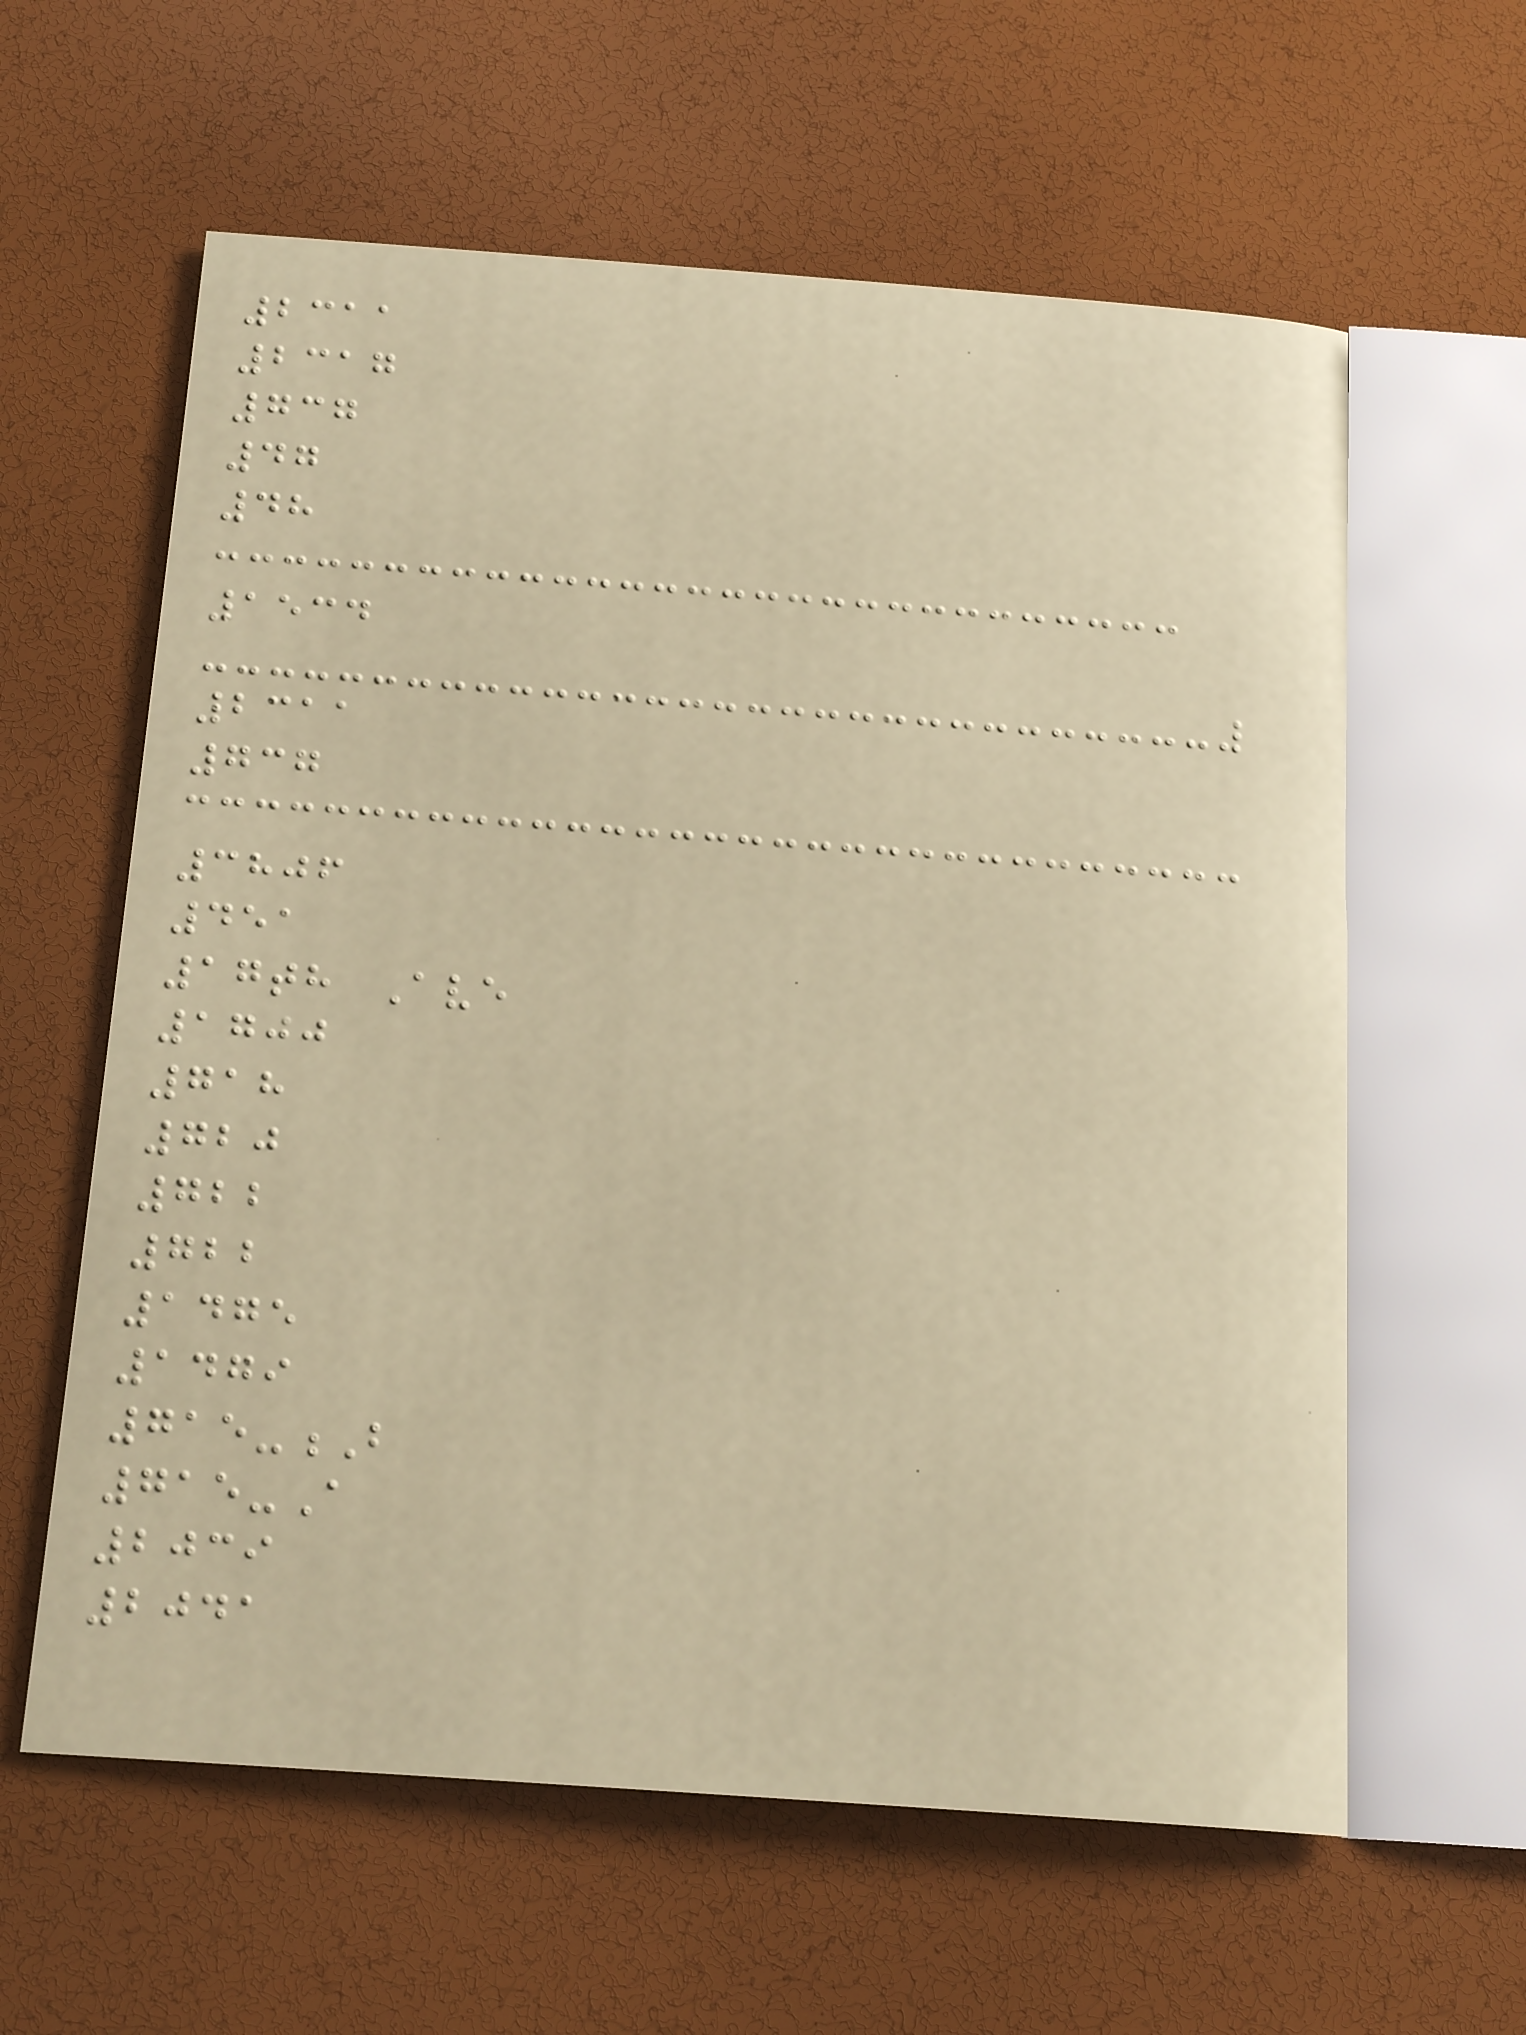2311
2317
737
47
48
1534
2311
737
3806
451
17th Ave
1700
718
720
722
722
1475
1479
715-B
715-A
2039
2041
